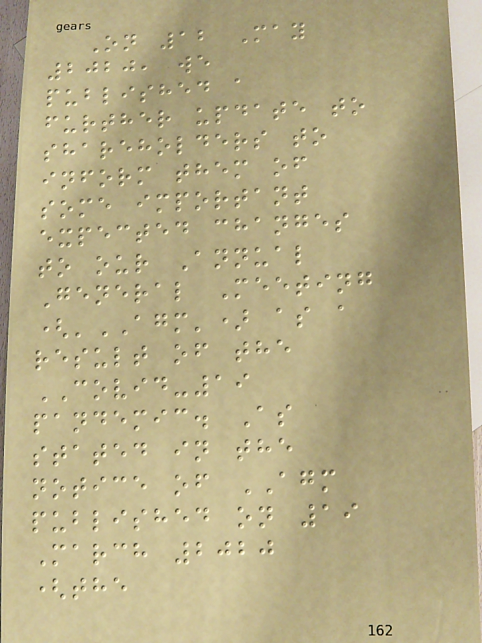On 12 May
2020, we
published a
further update to
shareholders to
inform them of
some important
expected changes
to our Annual
General Meeting
('AGM') as a
result of the
COVID-19
pandemic. As
stated in the
notice of AGM
published on 19
March 2020
(the
